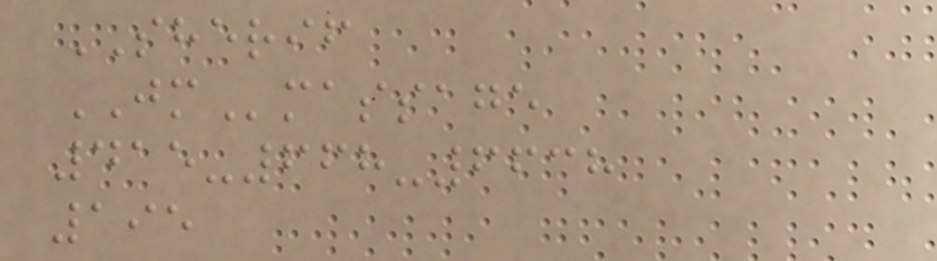SHERIF
JMmassage
415-668-6638
195
